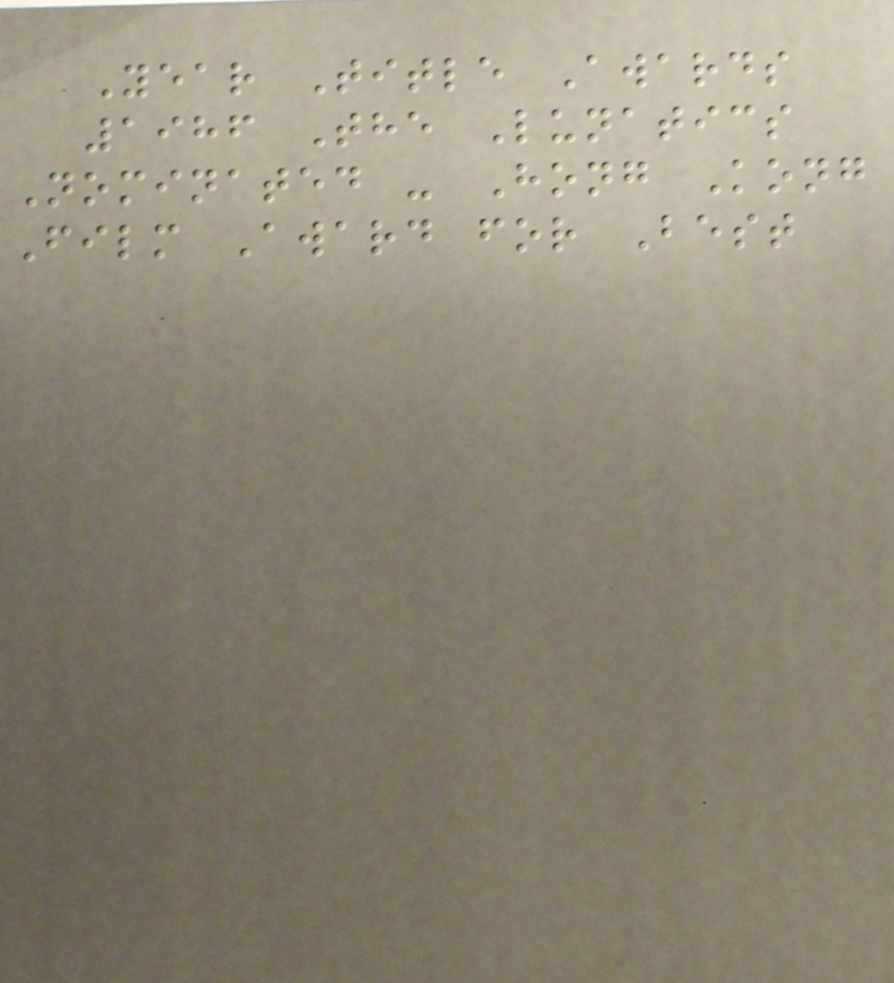Year Title Awards
1986 The Lunatics
Nominated - Hong Kong
Film Award for Best
